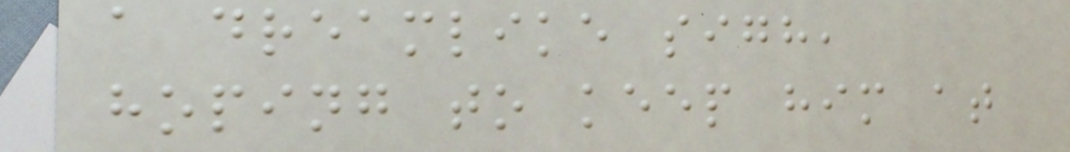a dreamlike sigh,
hoping to keep him at
